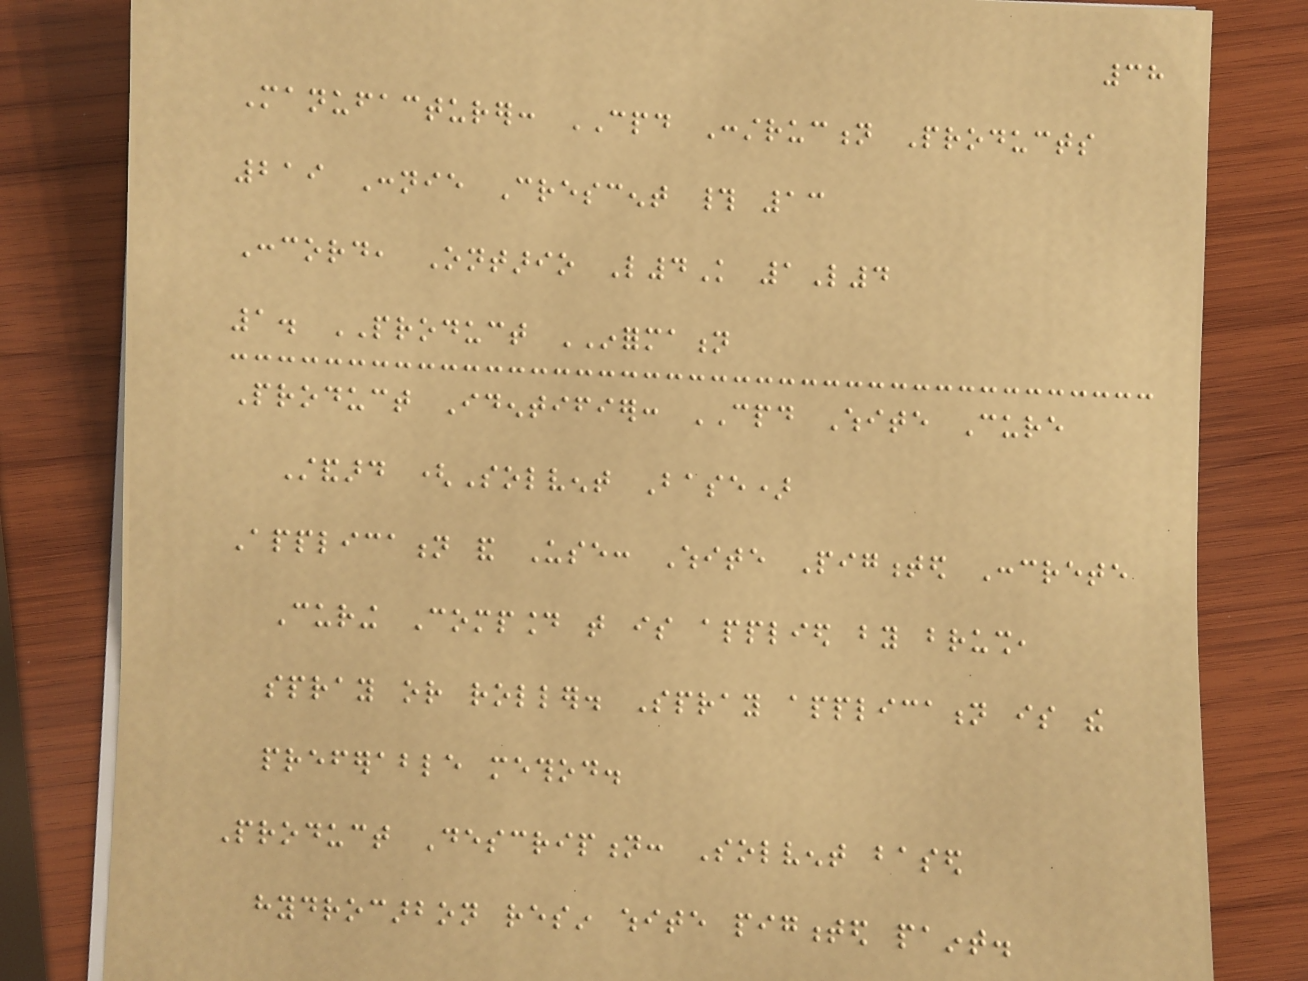38
Manufacturer: CPD Construction Products
219 Connie Crescent # 13
Concord, Ontario L4K 1L4
1. PRODUCT INFORMATION
Product Identifier: CPD White Cure
Standard (Solvent Base)
Application and Use: White Pigmented Concrete
Curing Compound that is applied by brush,
spray or roller. Spray application is the
preferable method.
Product Description: Solvent based
hydrocarbon resin white pigmented paint.
